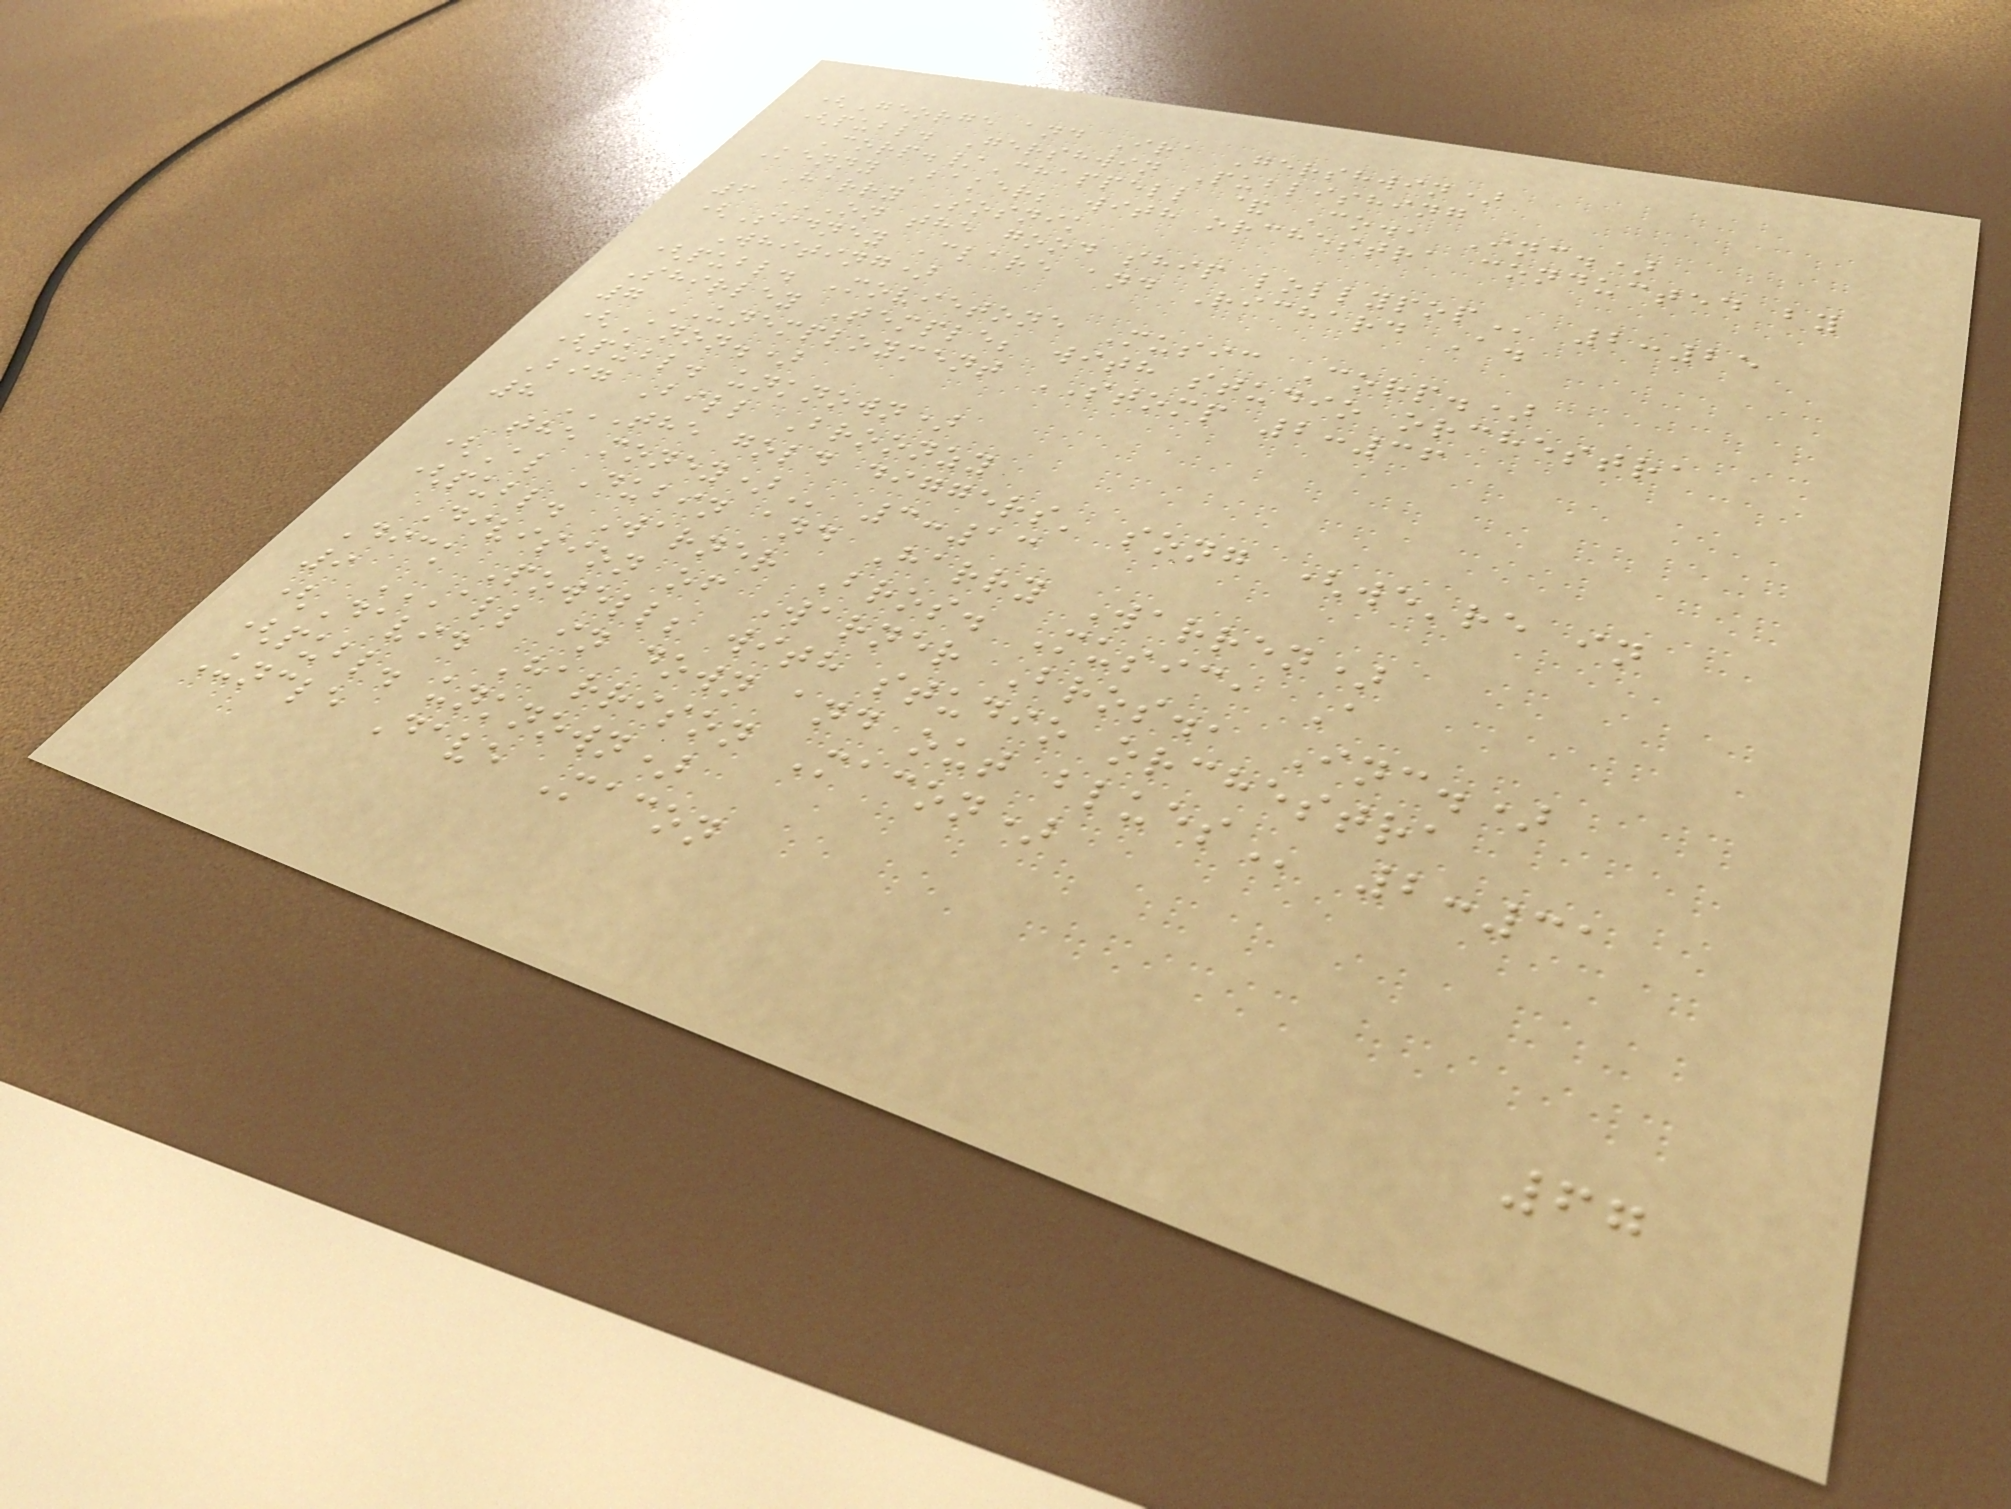(George and Ira Gershwin)
(publ. Gershwin Publishing
Corp./Chappell & Co., Inc.)
Kenny Baker; with orchestra conducted by
Harry Sosnik
6 ON THE GOOD SHIP LOLLYPOP 2:25
(Sidney Clare and Richard A.
Whiting)
(publ. Movietone Music Corp.)
Shirley Temple; with studio orchestra
7 UNEMPLOYMENT STOMP 2:36
(Anon.)
(publ. unknown)
Big Bill Broonzy
8 THE GOLD DIGGERS' SONG (WE'RE IN
THE MONEY) 3:13
(Al Dubin and Harry Warren)
(publ. Warner Bros. Music, A
Division of Warner Bros., Inc.)
Dick Powell; with studio orchestra
9 ALL IN DOWN AND OUT BLUES 2:31
(David Harrison Macon)
(publ. unknown)
Uncle Dave Macon
67
